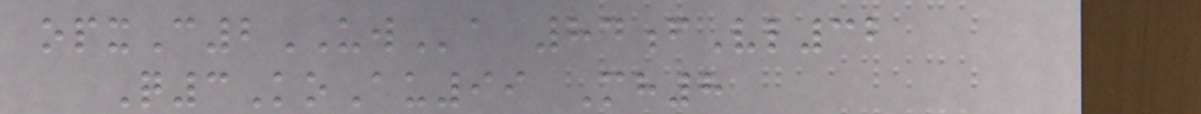opxC2UWa 84fVl32
Q3KoAu99 Mh8
